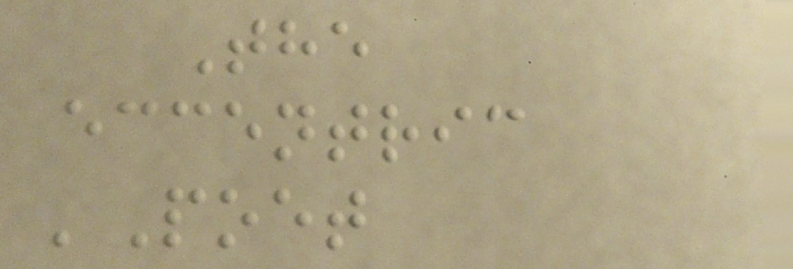The
eccentric
'Poet
